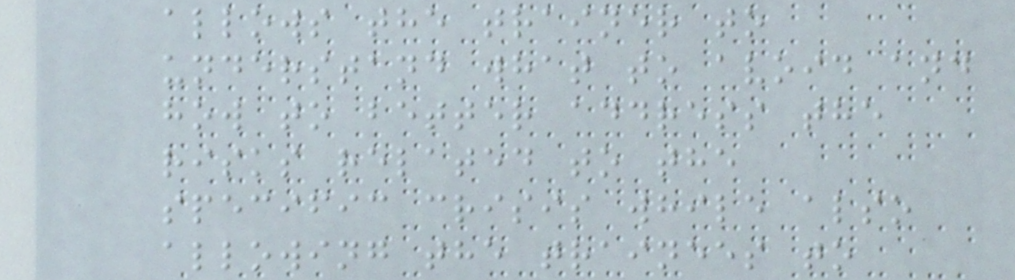allows the trainer to
understand what to avoid and
how to better address the
risks related to the
specific crisis while also
allowing the trainees to
